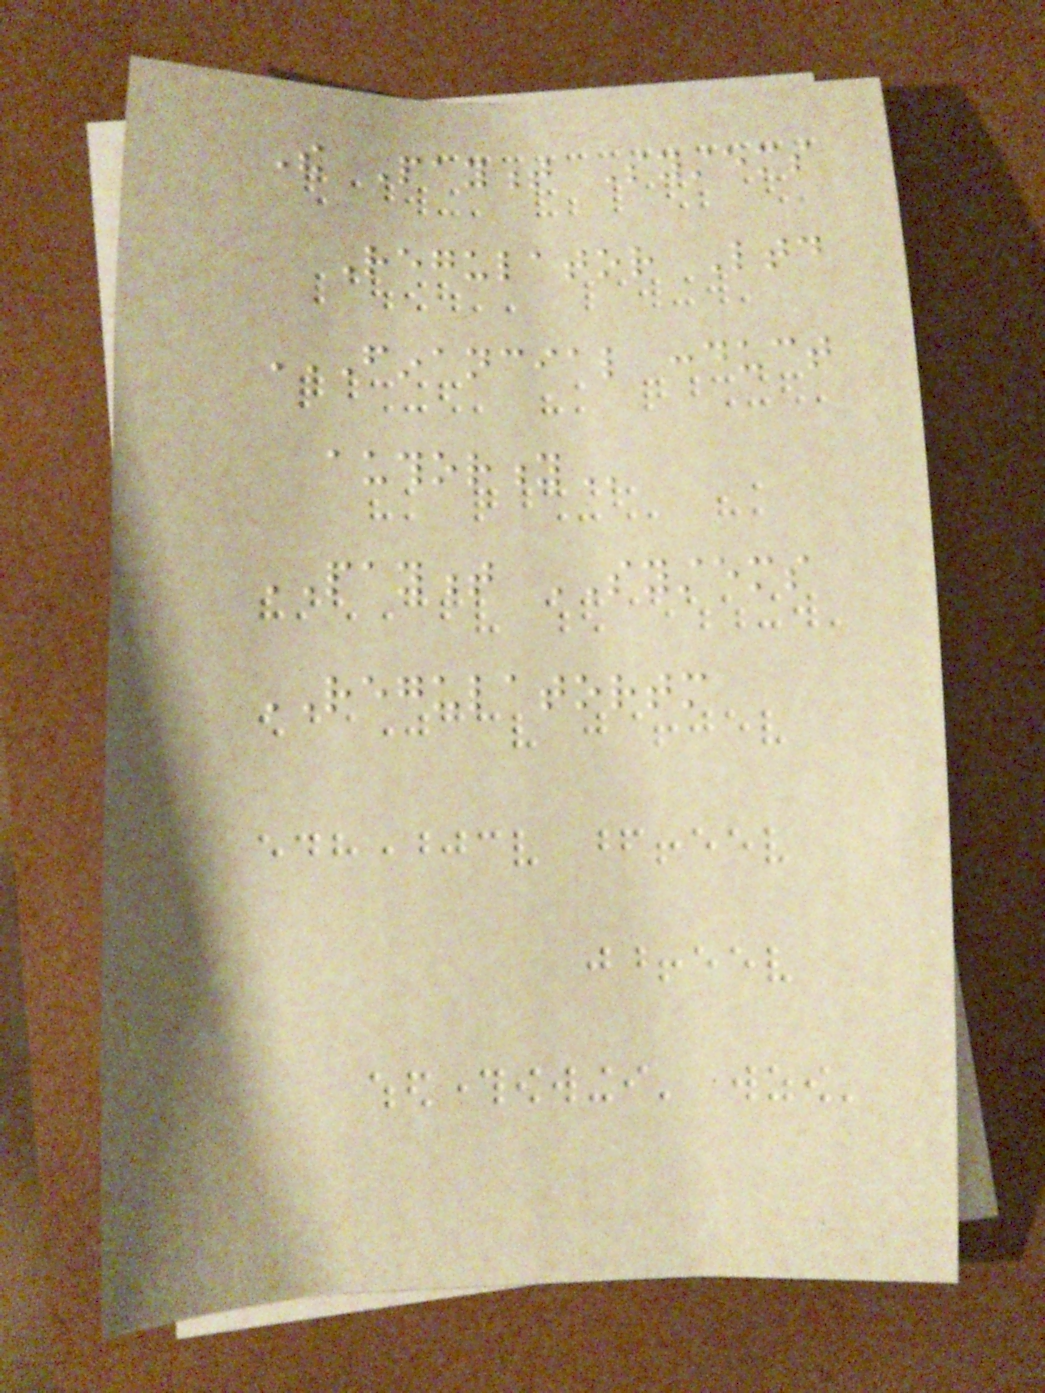The Payment Systems
Regulator Ltd
FINANCIAL CONDUCT
AUTHORITY
PAYMENT SYSTEMS
REGULATORTM
